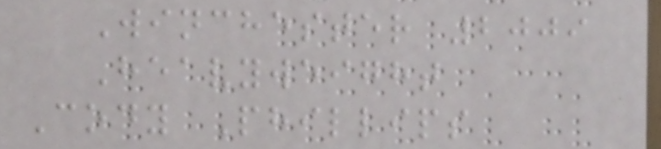Winchester 2009
Heavyweight
Cody Phillips
